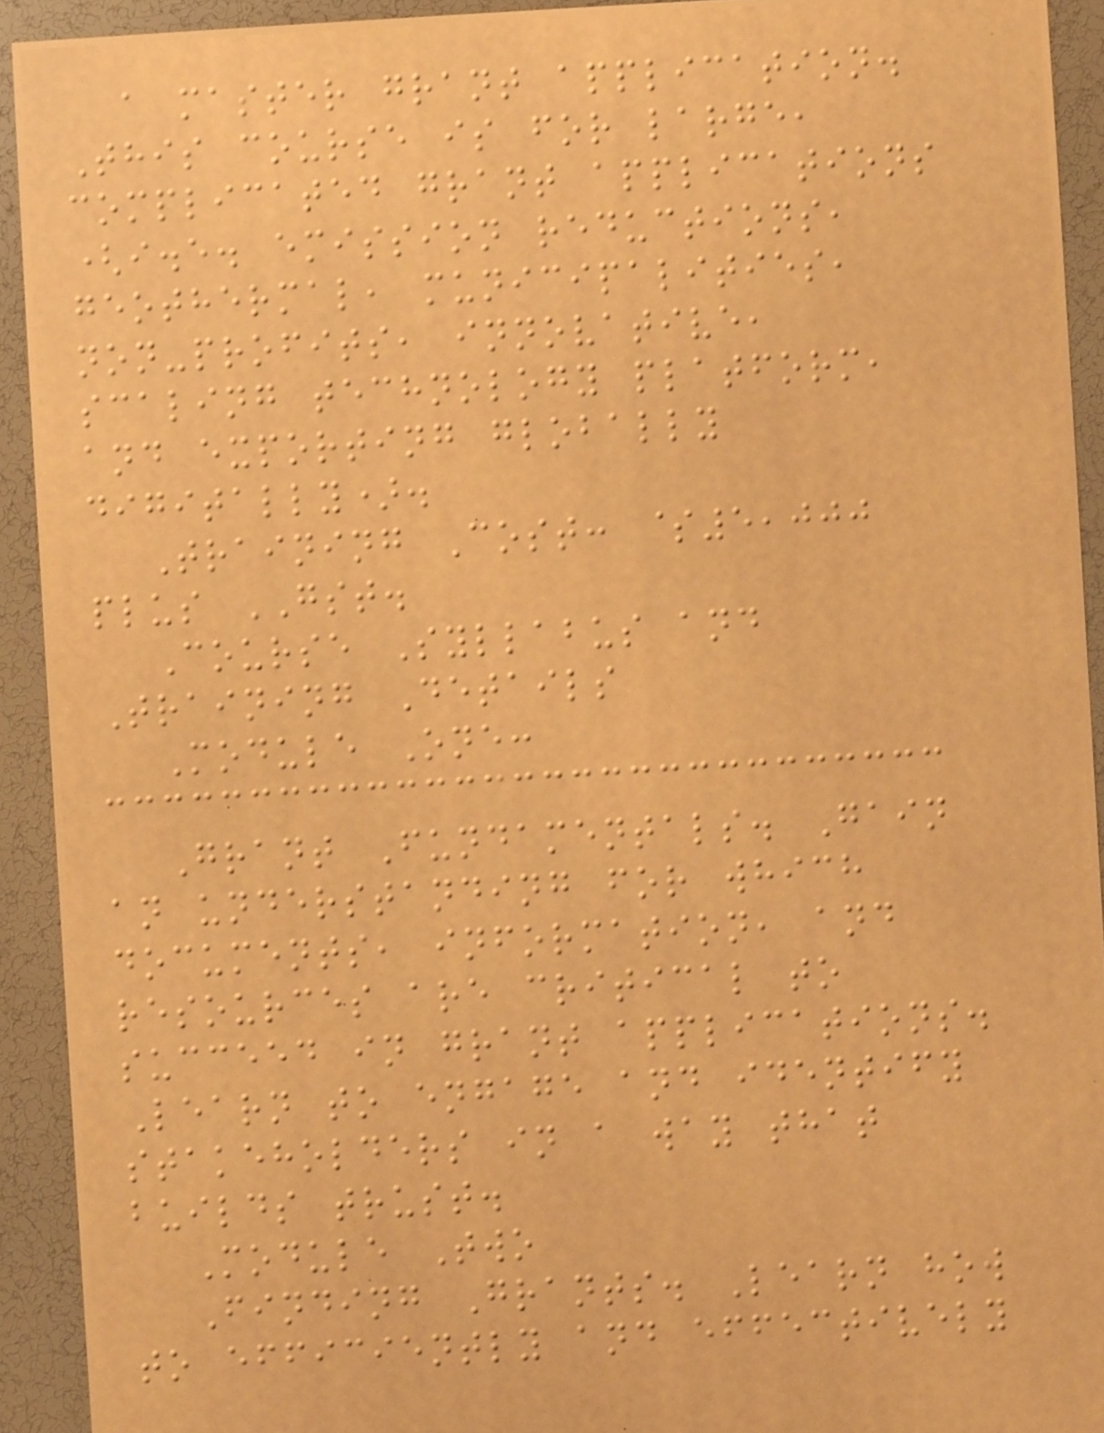a master grant application.
This course is for large,
complicated grant applications
(i.e. emission reductions,
geothermal, municipalities,
non-profits, innovative,
scaling technology platform,
and exporting globally
digitally).
Training Cost: $5,000
plus GST.
Course Syllabus and
Training Details
Module One:
Grant Fundamentals. Gain
an understanding for which
documents, information, and
resources are critical to
succeed in grant applications.
Learn to engage and identify
stakeholders in a way that
builds trust.
Module Two
Finding Grants. Learn how
to efficiently and effectively
